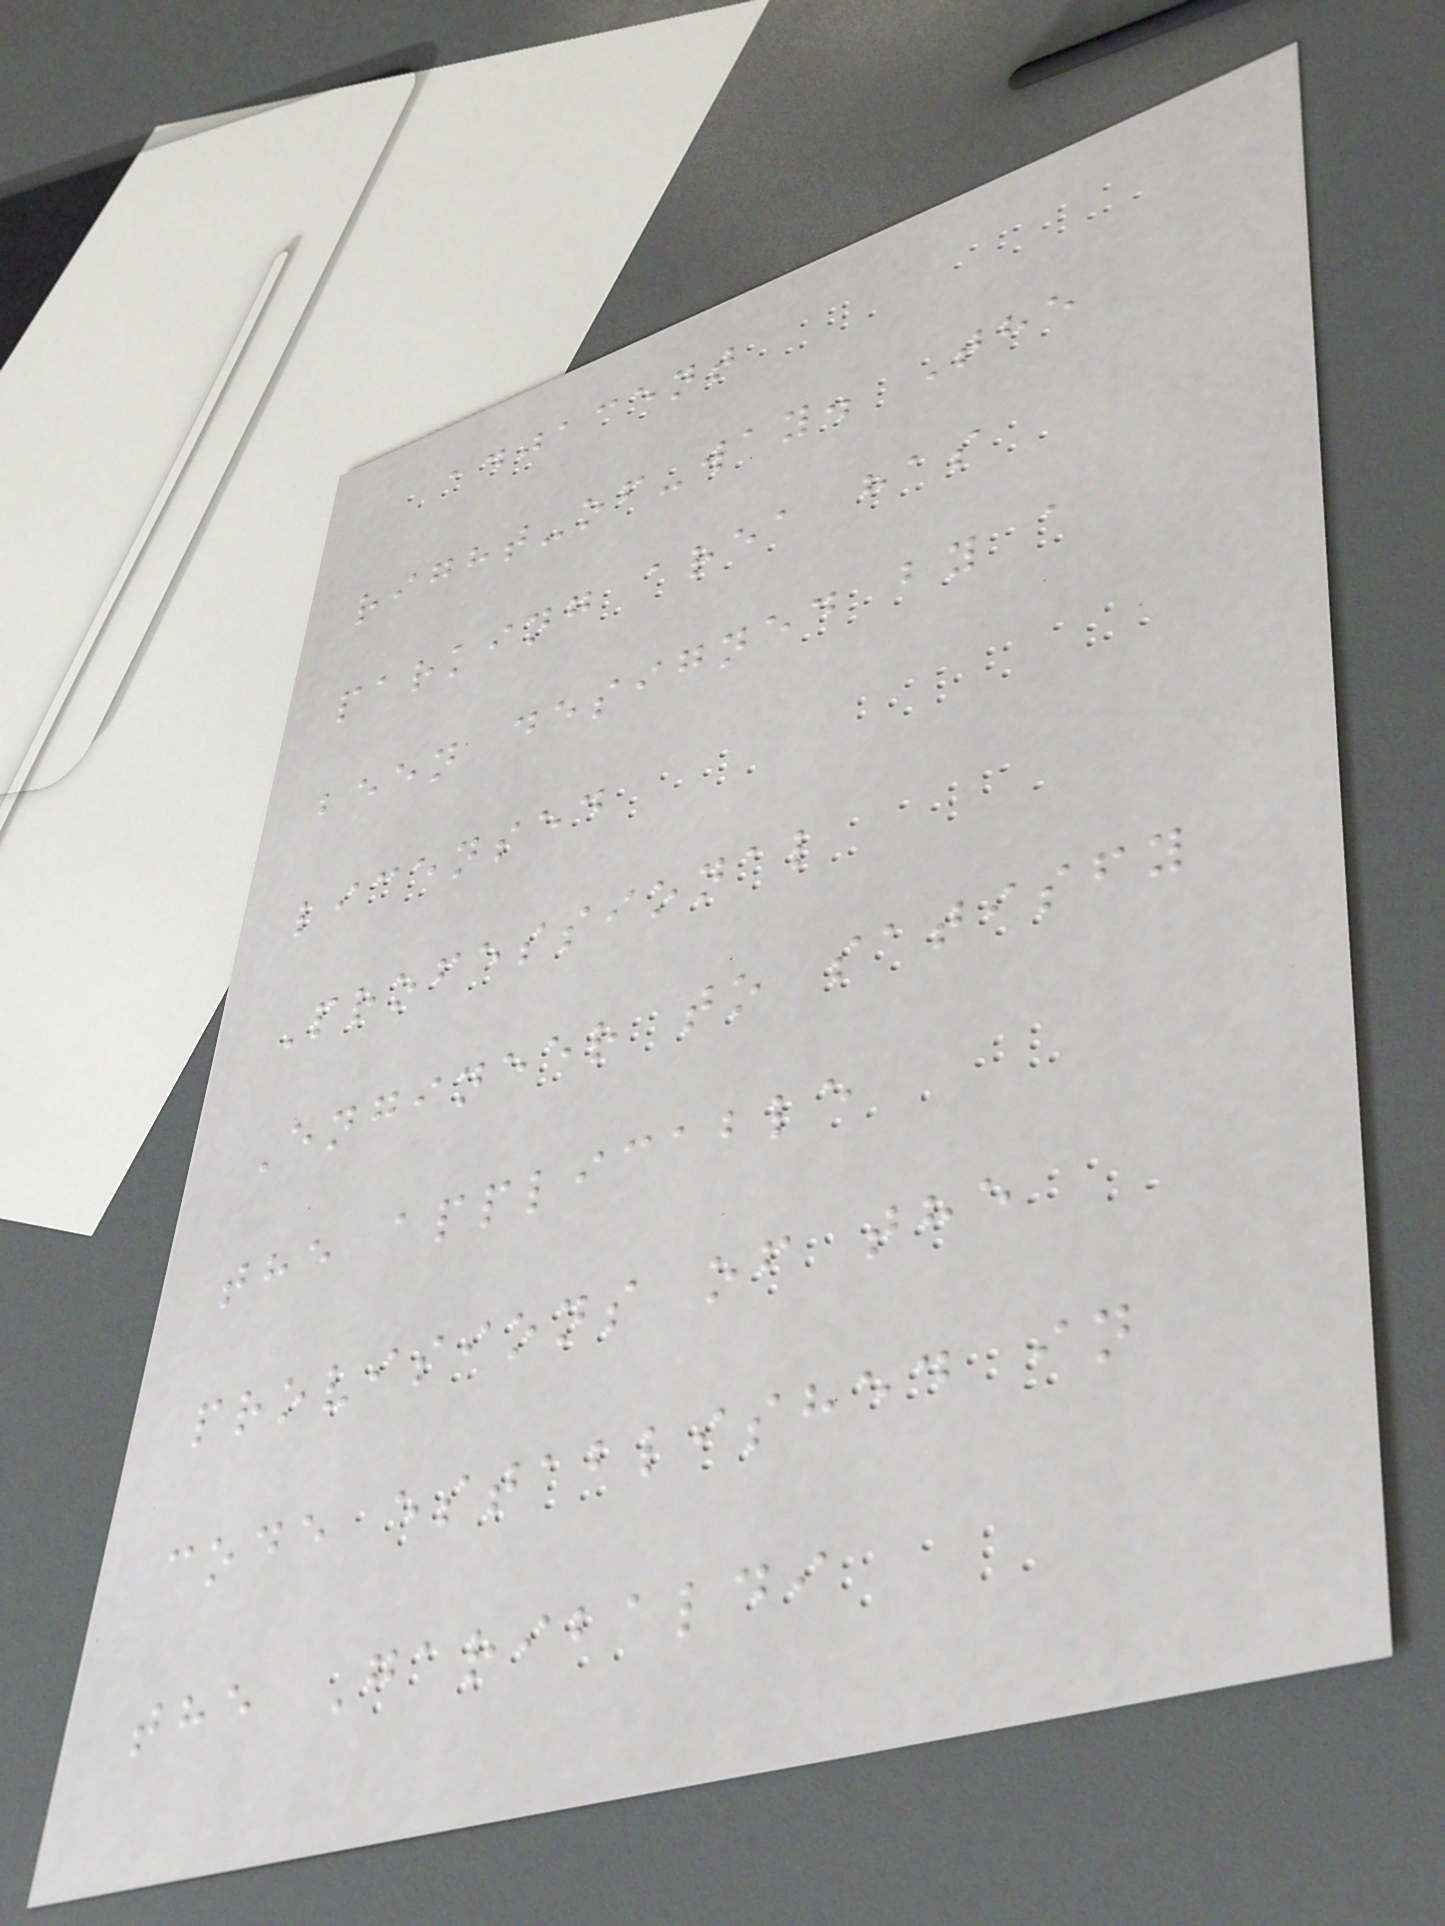adjacent
right-of-way. The
parking area has
been designed by a
licensed
Professional
Engineer to satisfy
the applicable
provisions of the
code established in
the Garibaldi
